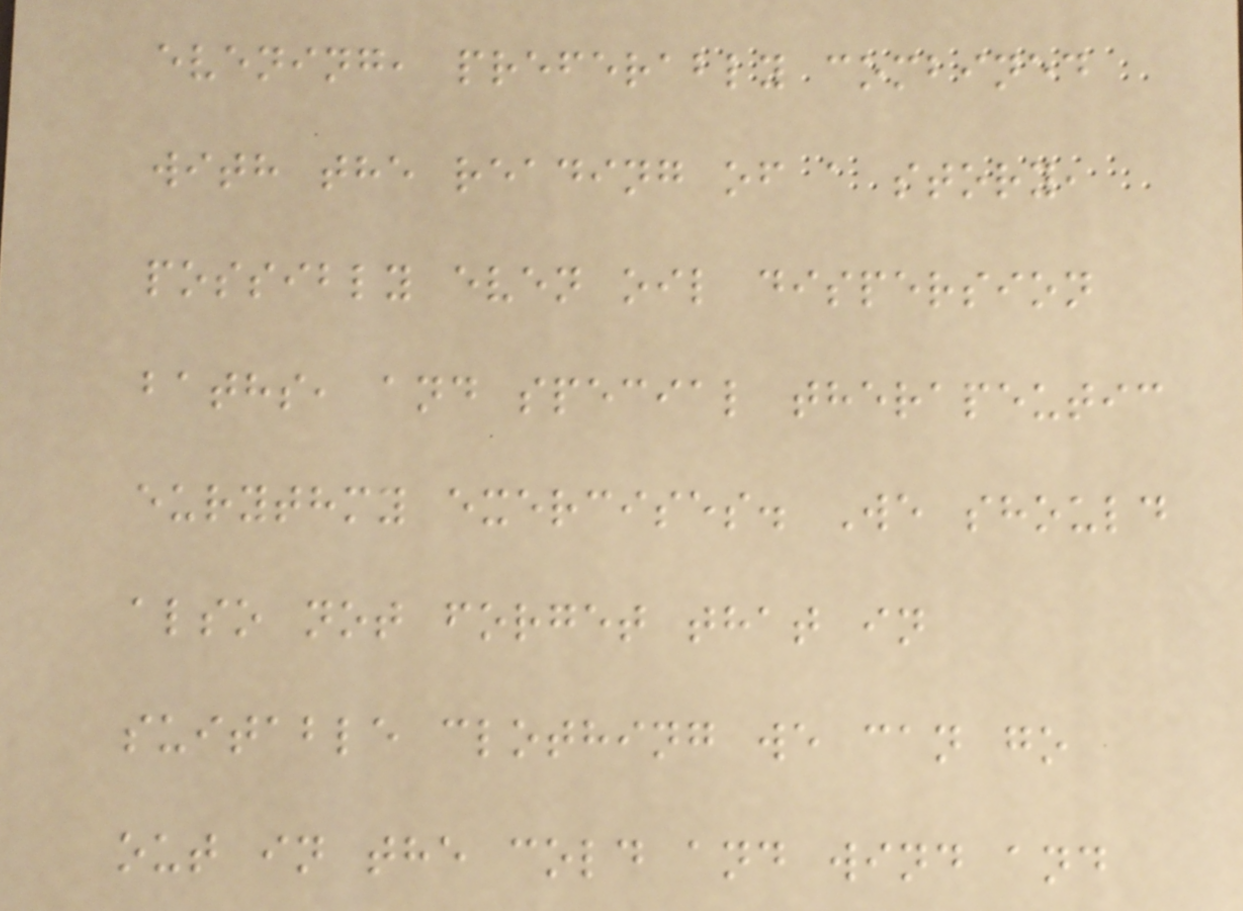evening, preferably combined
with the reading of a story,
possibly even oil dispersion
baths, and special therapeutic
eurythmy exercises. We should
also not forget that in
suitable clothing we can go
out in the cold and wind and
